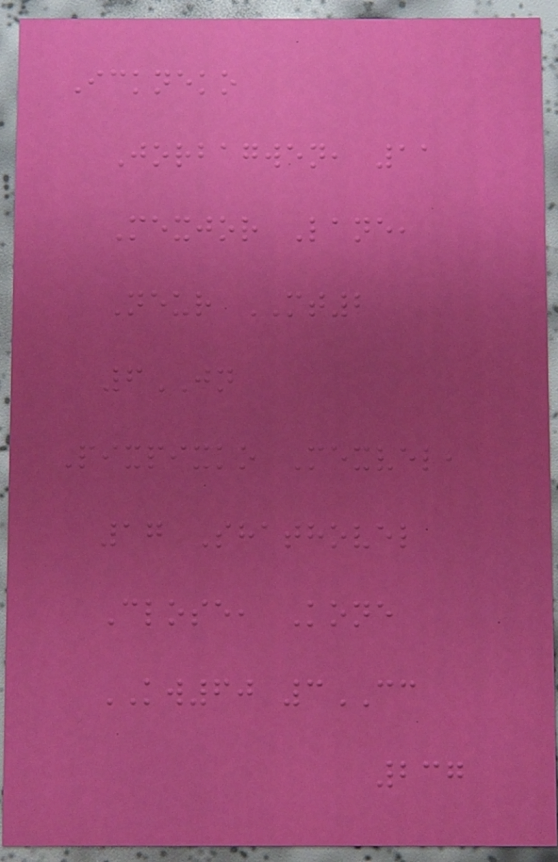Ickneko
Jorbagwen, 11
Mexjor Lane,
Neur MT2
6JN
Pixpixko Mexvel,
17 Shathovel
Close, Kone
KW60 3CC
237
